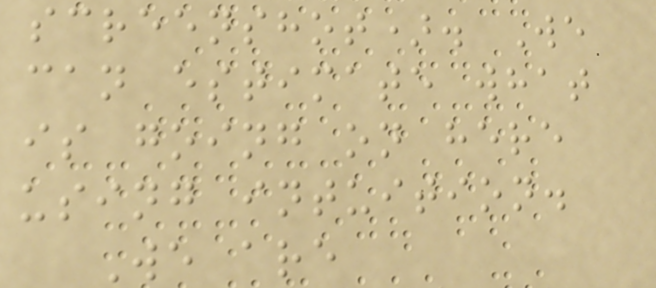screenshot). We
can estimate what
is going on here
using intuition.
We are
